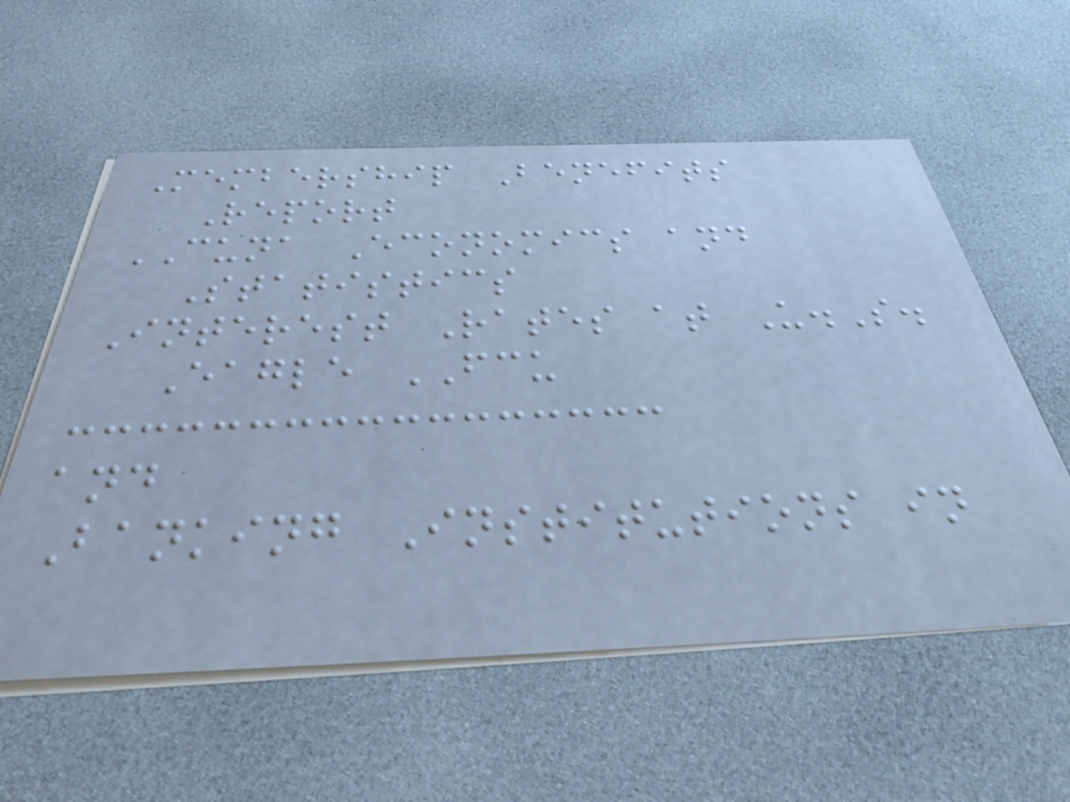Membership Benefits
Report
CUNA Economics and
Statistics
Interest Rates at U.S.
Eagle FCU
and
Banking Institutions in
